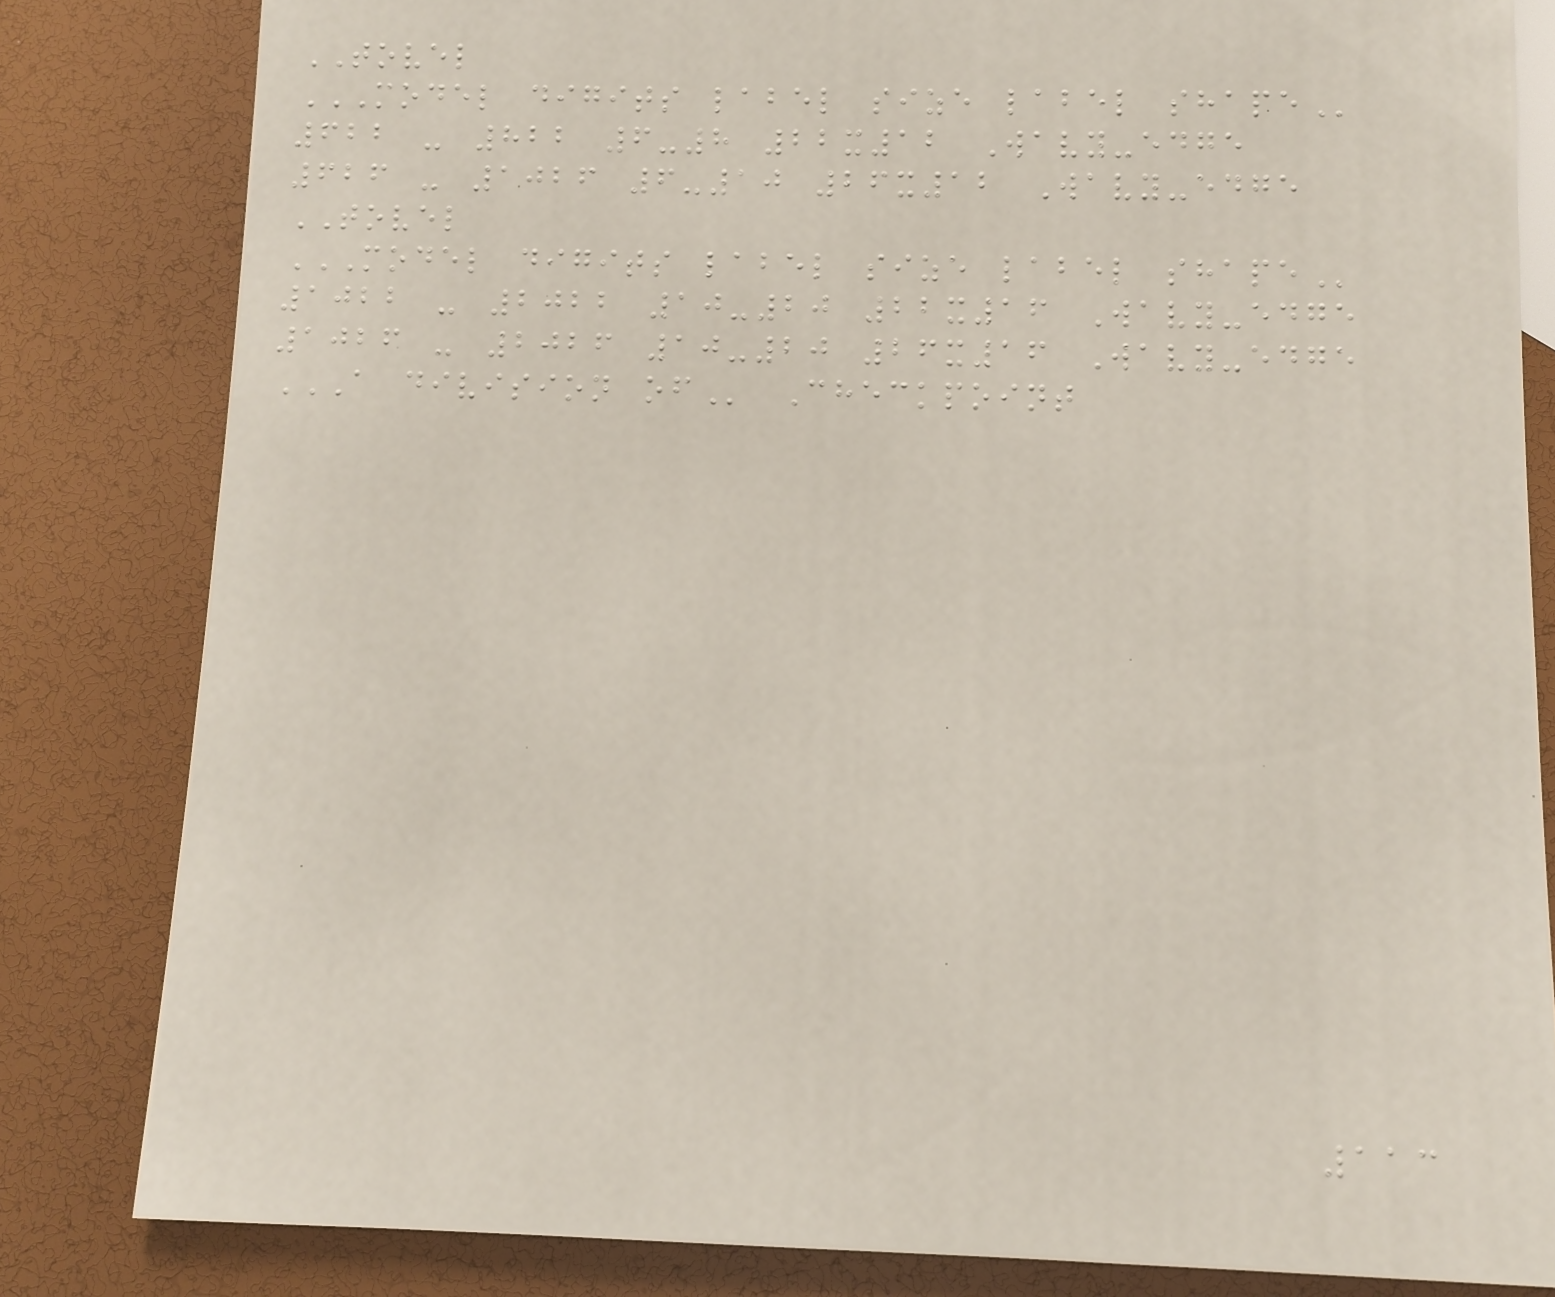TOVEL
MODEL DIGITS LABEL SIZE LABEL SHAPE
622 - 822 6-8 22x12 Wavy-edge
626 - 1026 6-10 26x12 Wavy-edge
TOVEL
MODEL DIGITS LABEL SIZE LABEL SHAPE
1022 - 2022 10-20 22x16 Wavy-edge
1026 - 2026 10-20 26x16 Wavy-edge
A DIVISION OF Checkpoint
113
